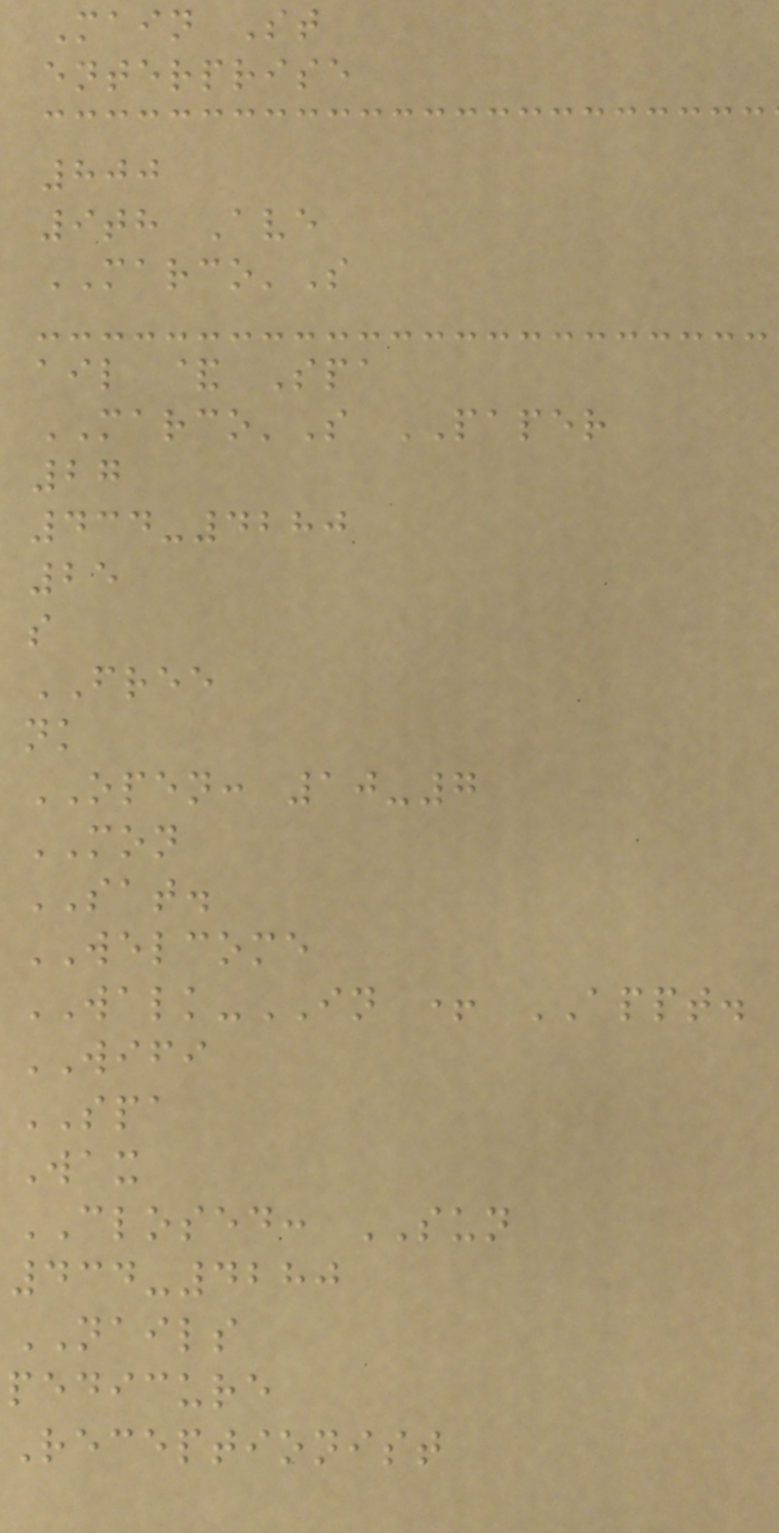Main St
enterprise
800
9th Ave
MARCO'S
ail & Spa
MARCO'S PAPER
27
434-4280
25
s
FREE
nk
OPEN: 10-7
MON
SAT.
WELCOME
WALK-IN + APPT.
WIFI
SPA
Wax
CLOSED: SUN
434-4280
NAILS
pedicure
Receptionist
